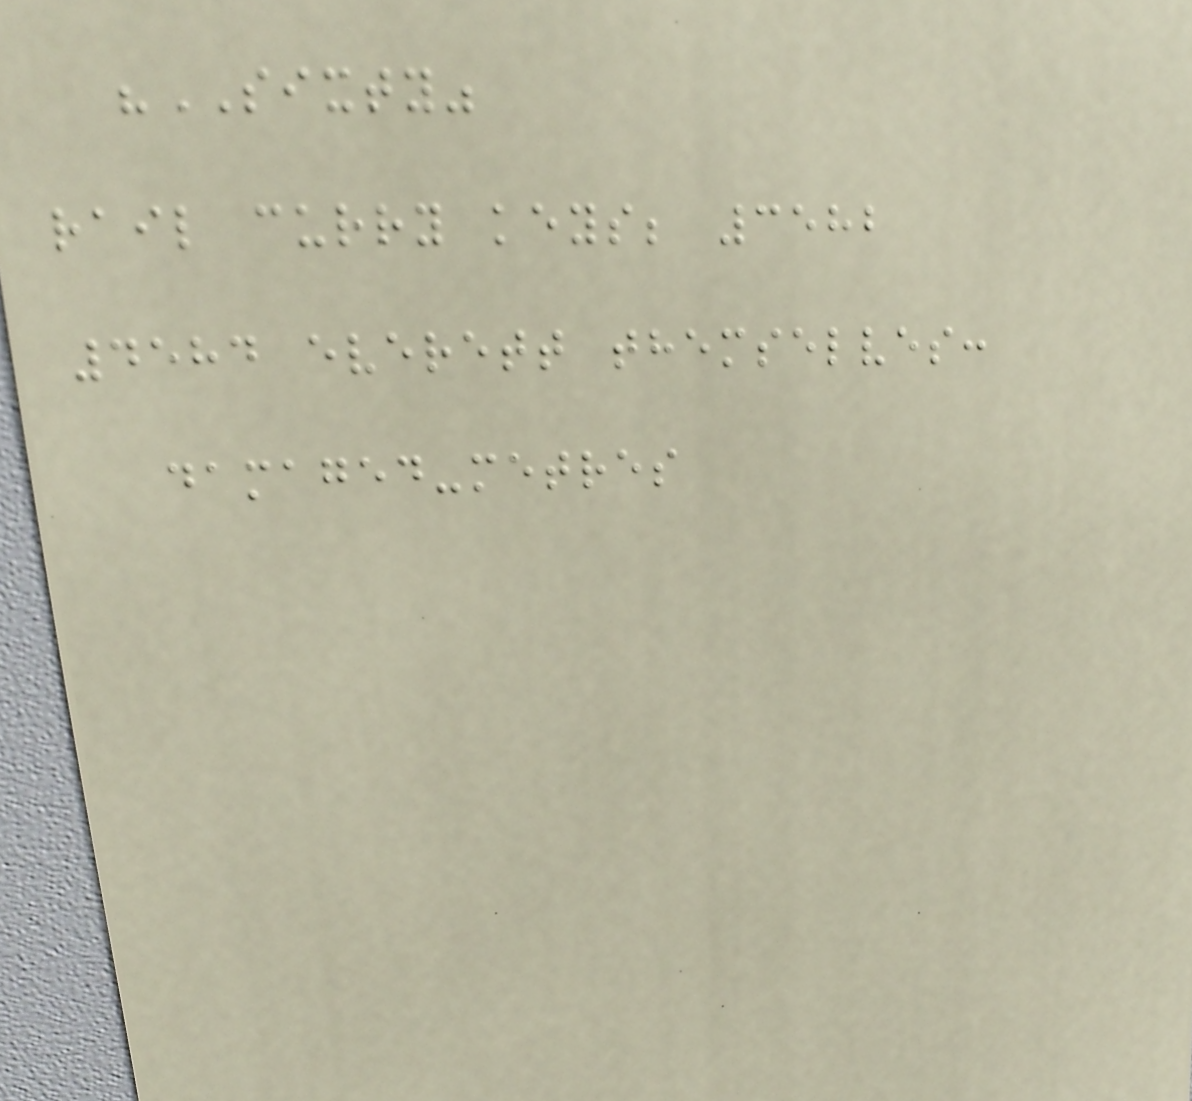"SIXTY"
rail curry keys; 3582
4584 everett themselves:
damaged-metres
